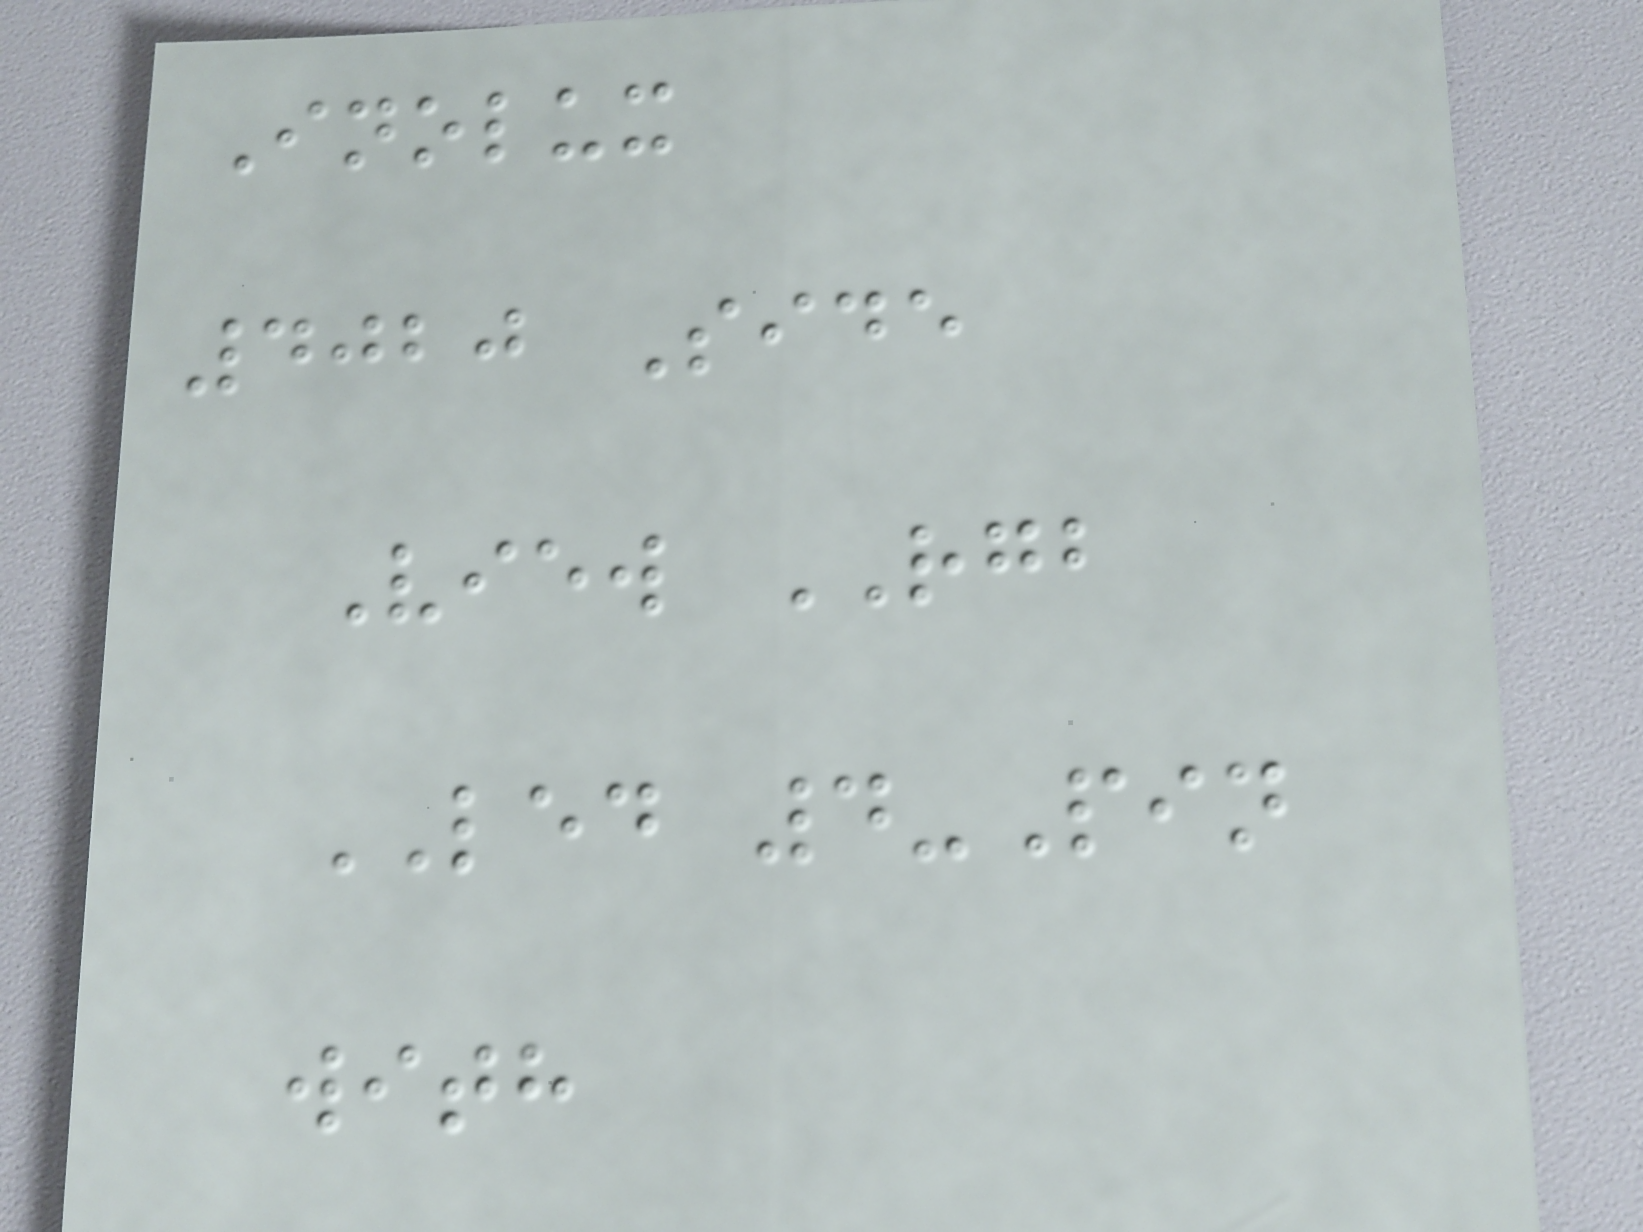Inolux
4020 Side
View RGB
LED 4-Pin
with
